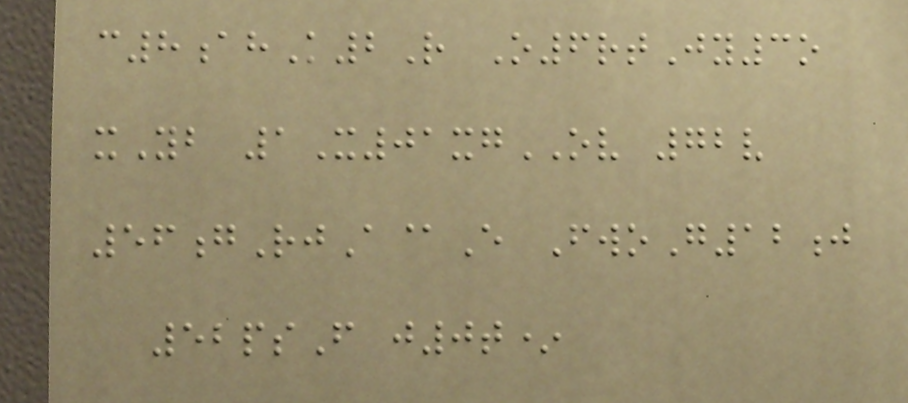c8ahK2R O6rtJy3o
xYb 1X01xgOV 72v
56gRjA@E FwoG12j
52psF j0t*
